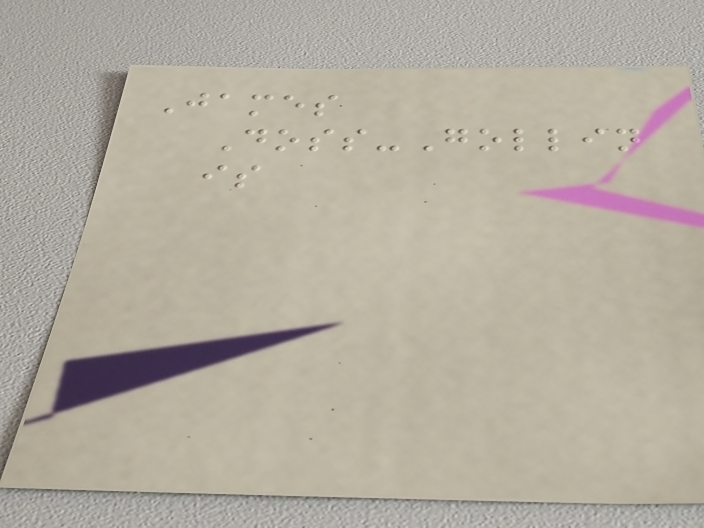James
Doss-Gollin
is
